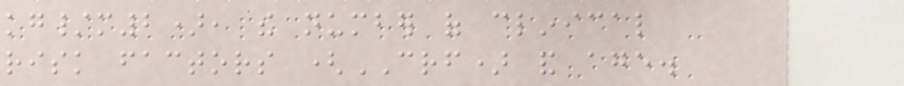kg/m2), the number of clinical
risk factors (CRF) and age.
